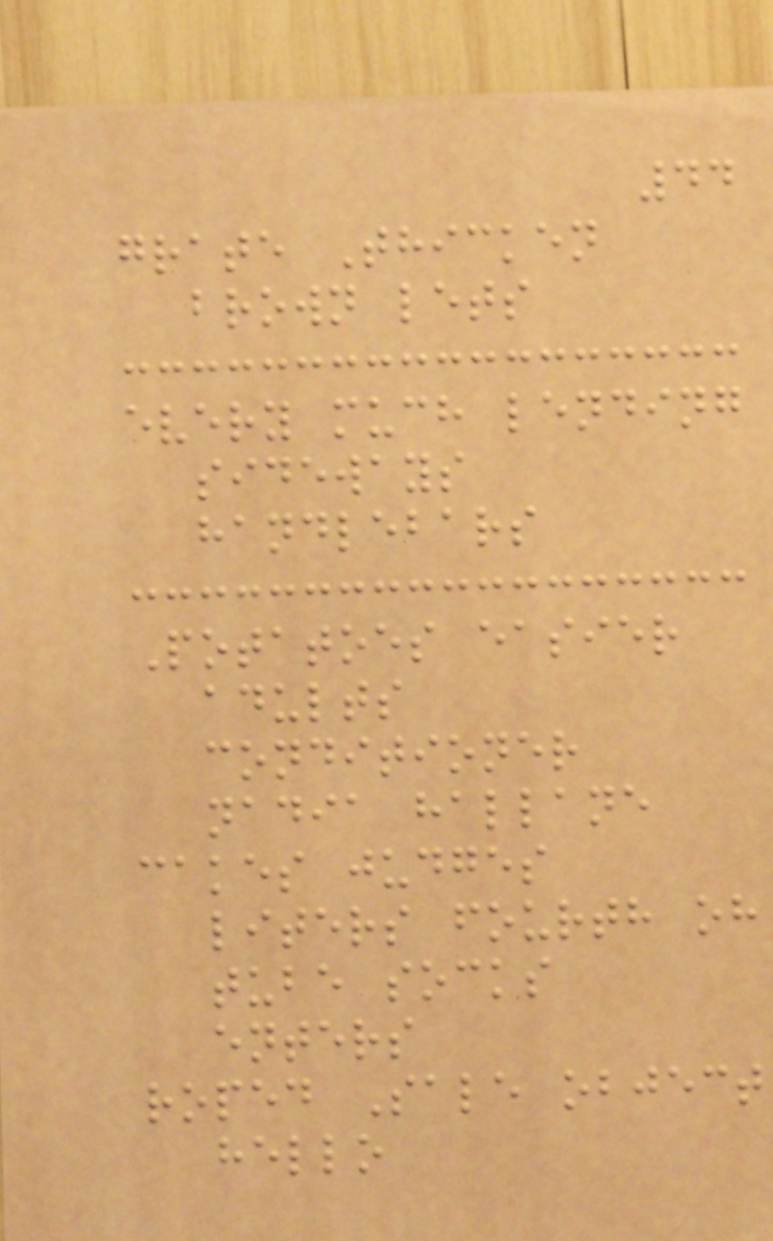44
grate Thicken
brown lets
every much lending
sideways
handlebars
Potatoes easier
adults
conditioner
nadia hallane
cakes judges
liters fourth oh
tube socks
enters
roped Sale object
hello
